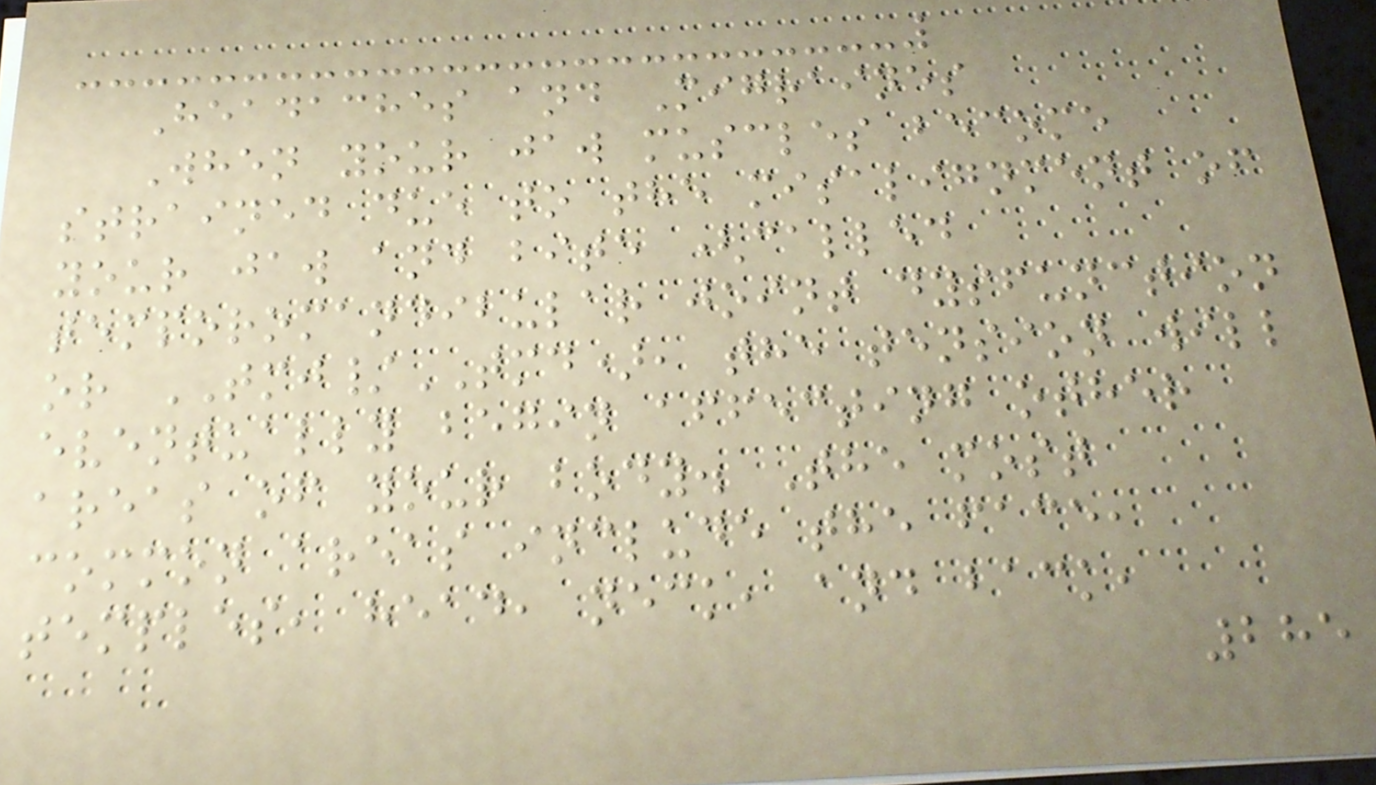Headaches and Migraines
When your jaw muscles become
strained due to the misalignment of
your jaw and bite (called
temporomandibular joint dysfunction
or TMJ/TMD), the tension will
eventually begin affecting other
areas of your body. The most
common areas include the face,
temples, head, neck, and back,
285
